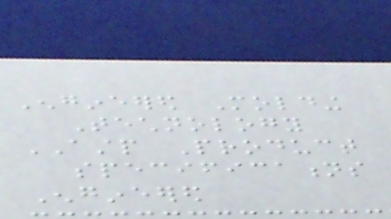Engineered Molding
Technology
ASTP Product
specifications
Engineered
